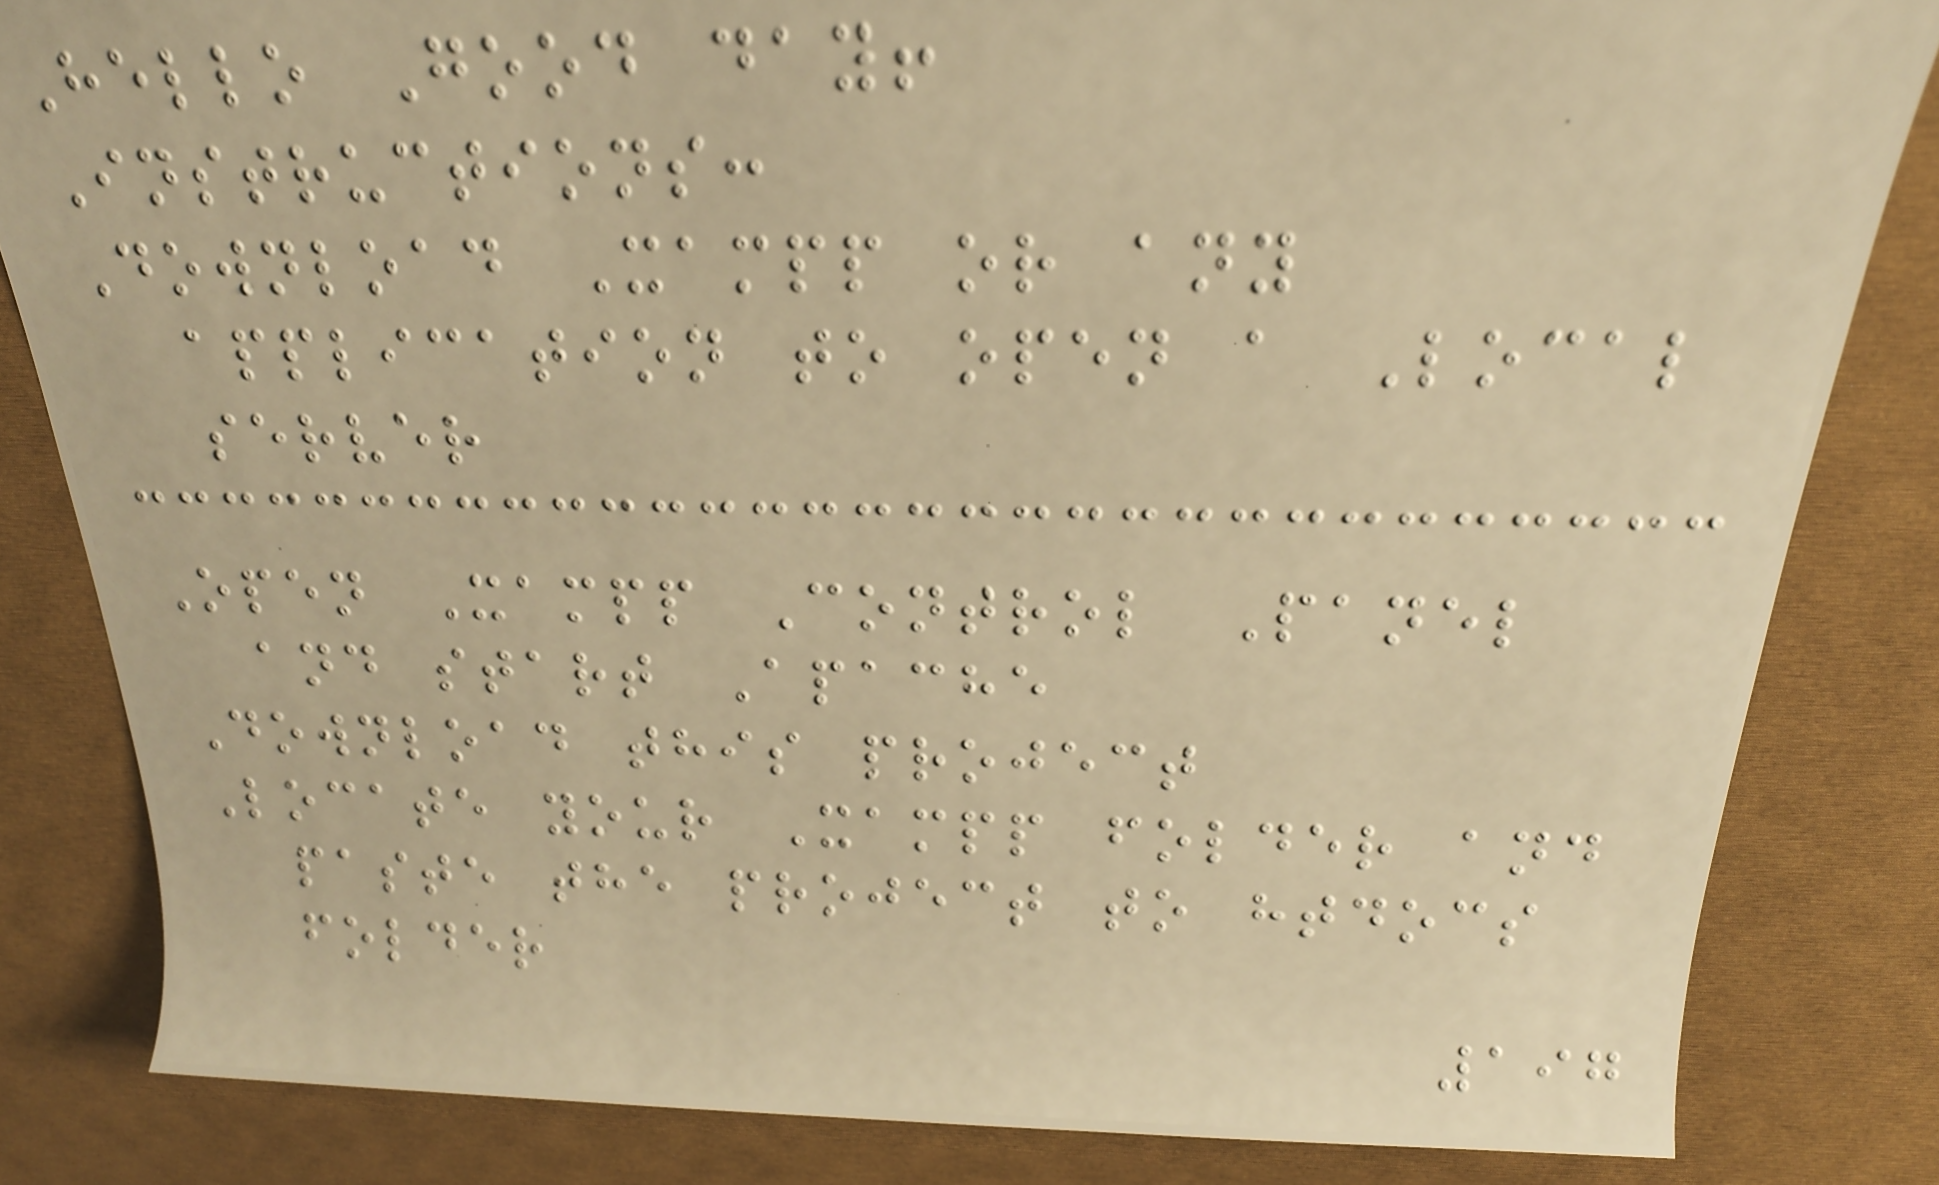Hello Good day!
Instructions:
Download Xampp or any
application to open a Local
server
Open Xampp Control Panel
and start Apache
Download this project
Locate your Xampp folder and
paste the project to htdocs
folder
197
